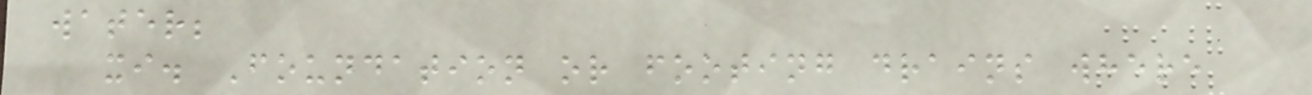water;
xi. Foundation or footing drains where
